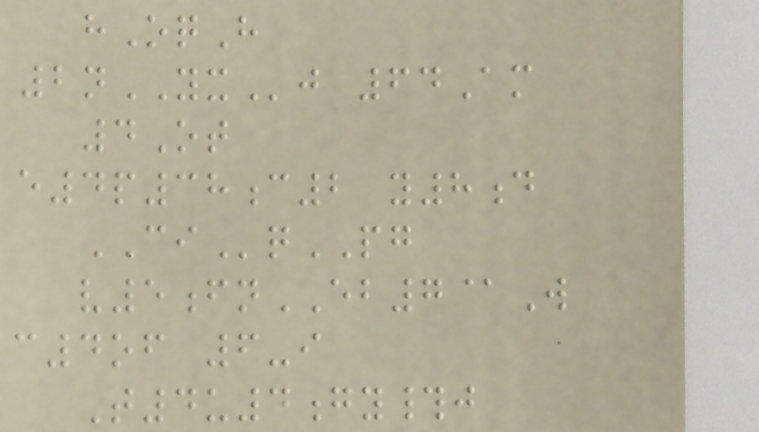hOqH
2nYXj 64Am
4Ot
e4p38c2 y8d
CIqPG
v5fnEB7@W
c4of 6-i
T4u4gy#j
